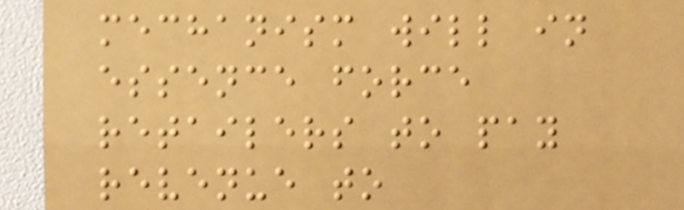mechanism will in
essence force
retailers to pay
revenue to
